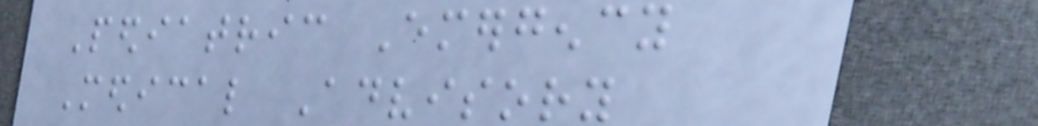Pediatric Emergency
Medical Advisory
